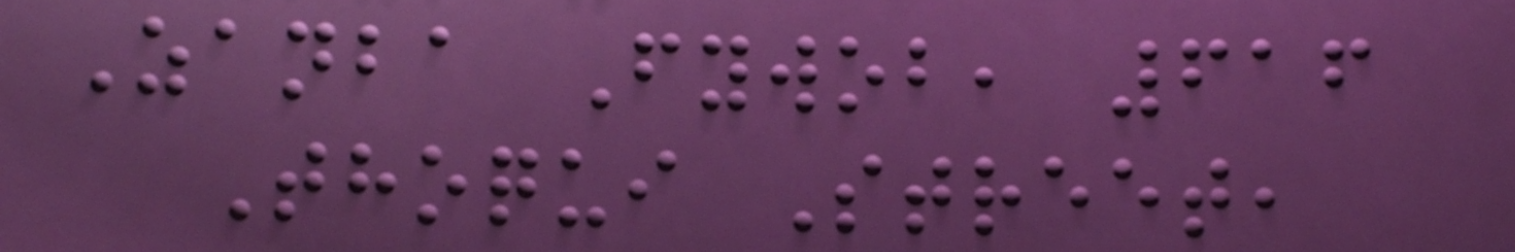Zanba Fywob, 616
Thoqui Street,
